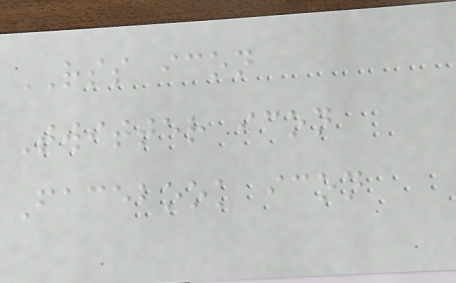RSS icon
Twitter icon
Facebook icon
